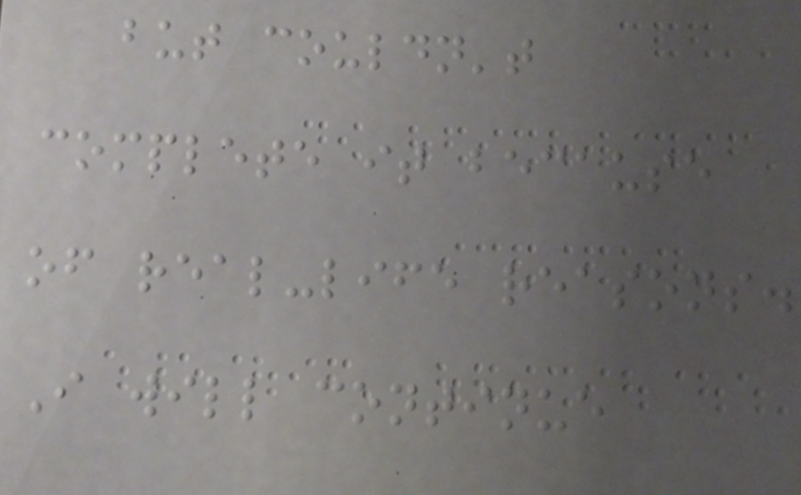but couldn't
complete it because
of real-life reasons.
I will continue
